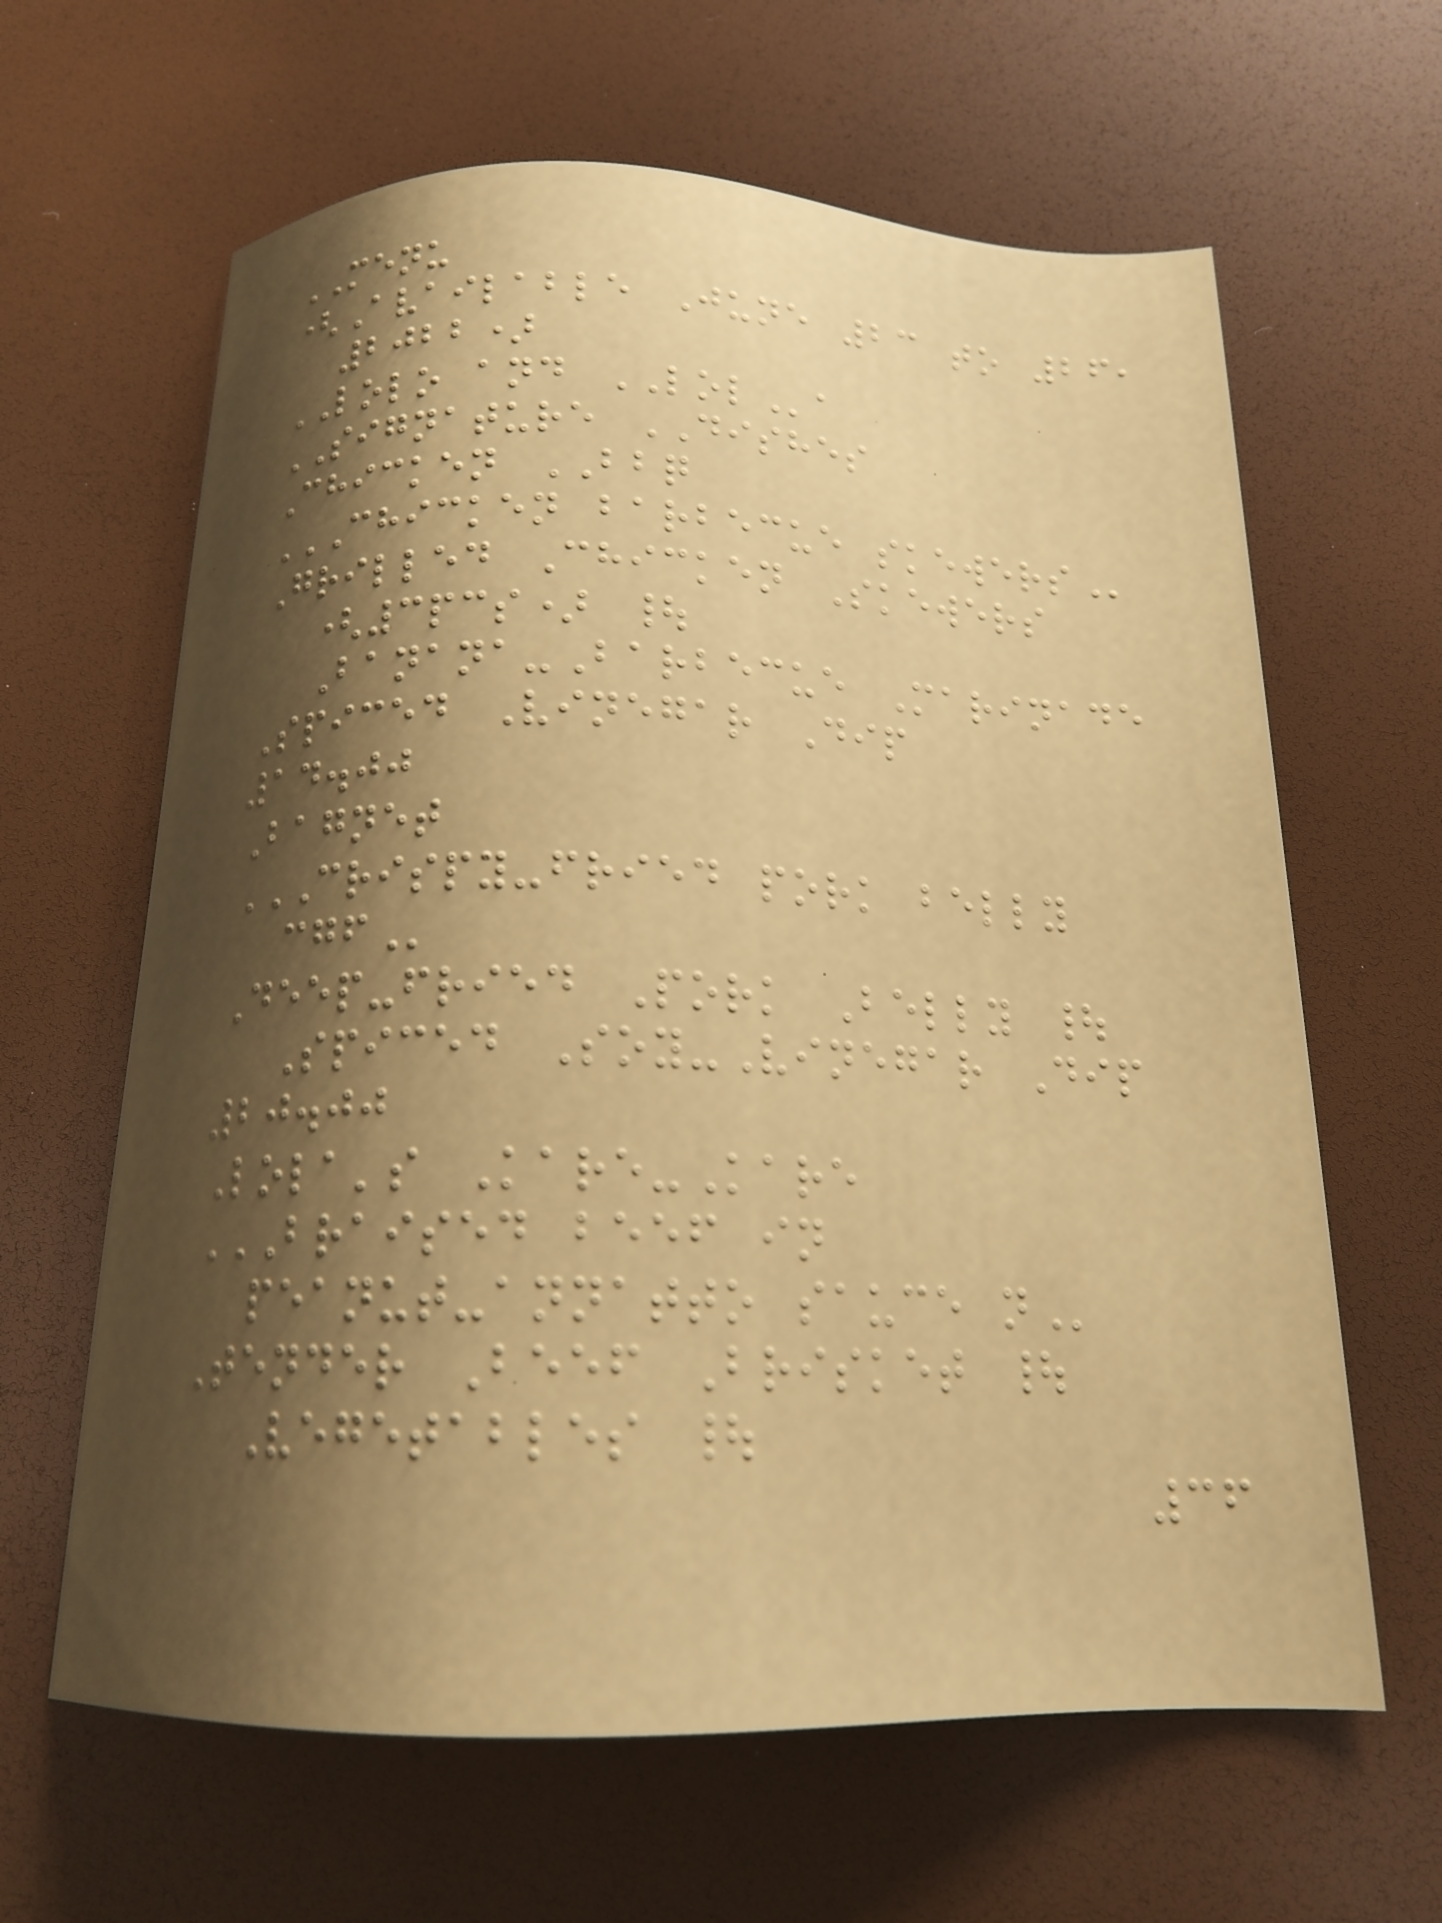MENU
(Available June 23 to 26,
2022)
LOLO and LOLa
SIGNATURE DISHES
Chicken BBQ
CHICKEN BARBECUE SKEWERS
Grilled Chicken Skewers
(3pcs) |
Banana-Barbecue Marinade
Spiced Vinegar Dip
14.00
Bagnet
CRISPY-FRIED PORK BELLY
CGF
Deep-fried Pork Belly |
Spiced Soy-Vinegar Dip
20.00
Lola's Kare-Kare
BRAISED BEEF IN
PEANUT-ANNATTO SAUCE N
Tender Beef Brisket |
Vegetables |
36
